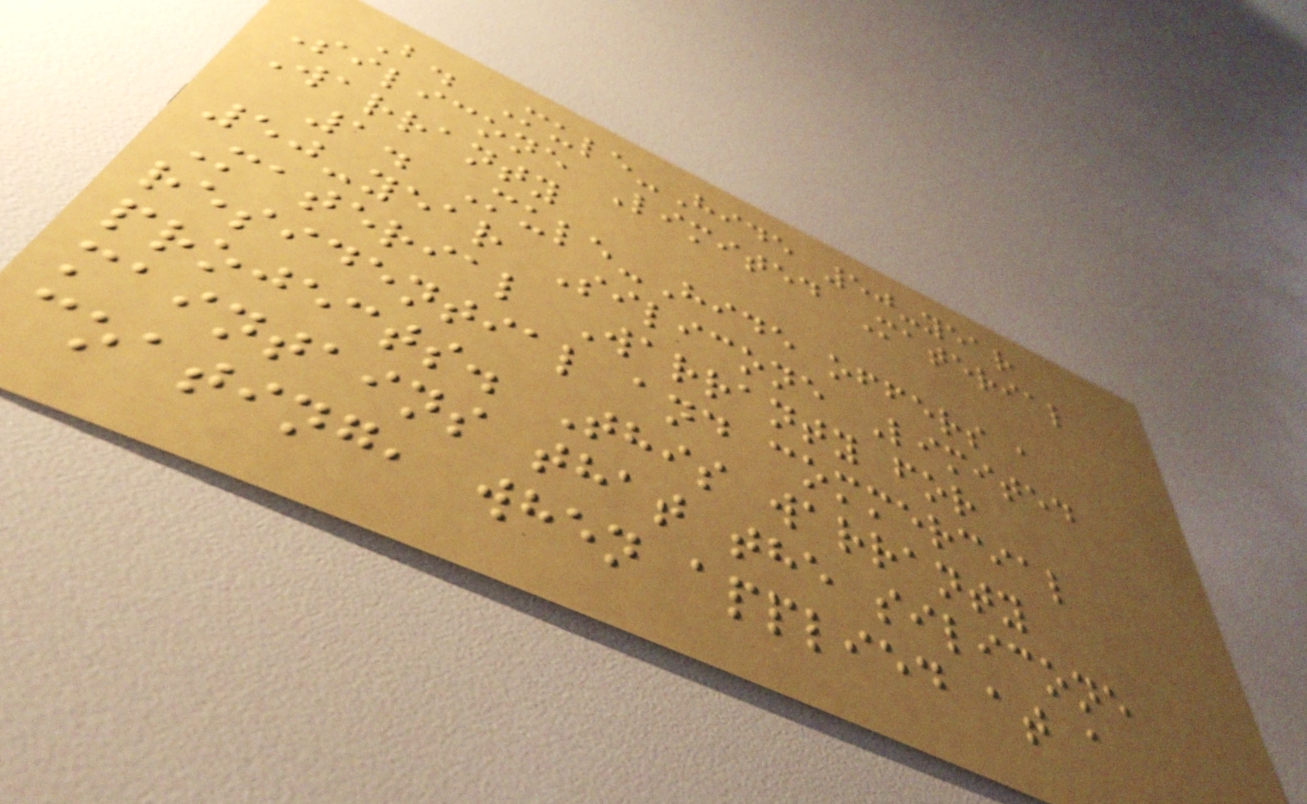B. Mule-Hide 50-year
Silicone Limited Material
Warranty
1. Mule-Hide offers a
50-year Silicone Limited
Material Warranty for
residential and commercial
projects. This warranty
maintains that the silicone
coating, when applied at a
